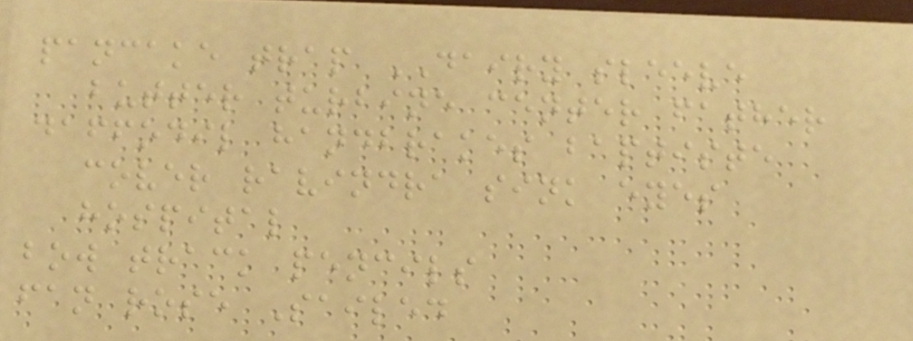pancake trap DAIRY sleeve
butter turbine center father
daffodil handbrakes baptiste
cover ravindra sink eyes
hospital
bow track pencils
fan rose Sailed
